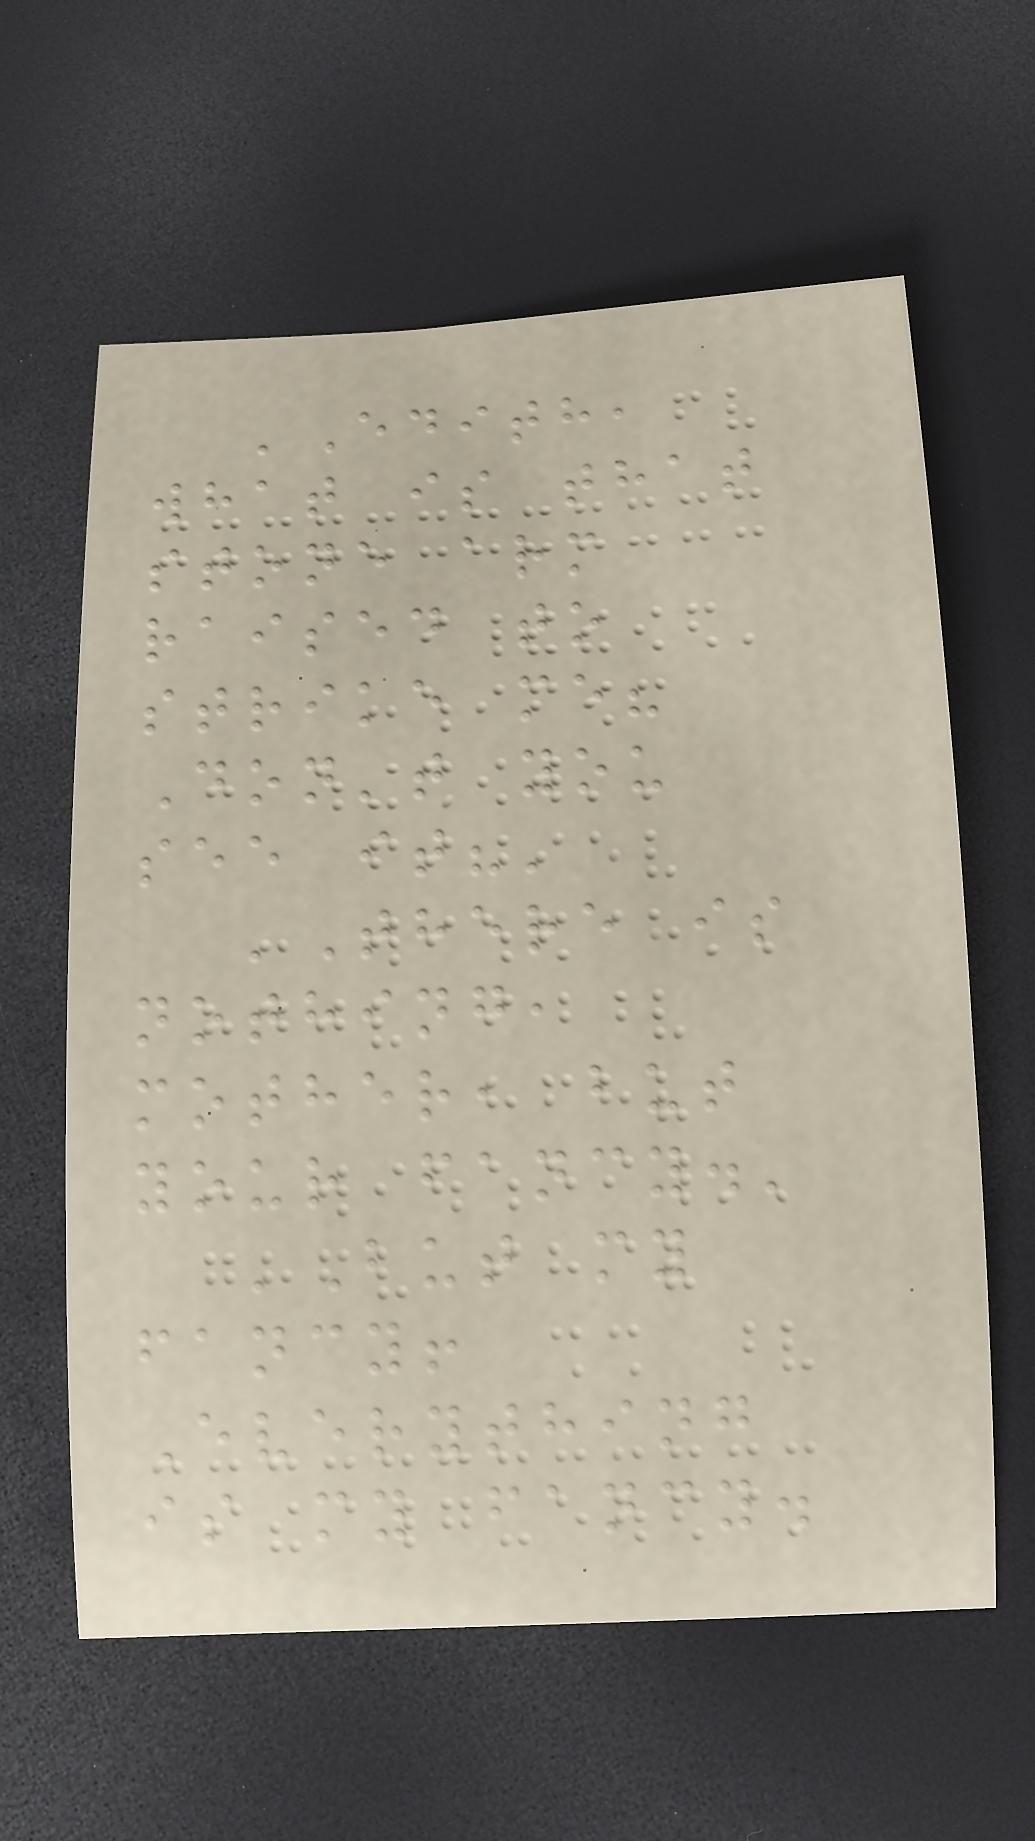'Edith,
what is that
stone arm
raised to
strike me?
Don't you
see it?'
'There is
nothing,
mother, but
your fancy.'
'But my
fancy!
Everything
is my fancy.
